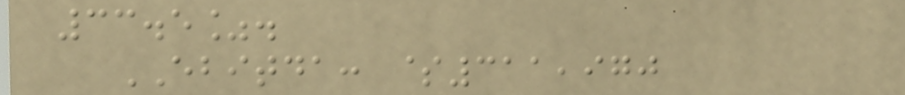33.5%.
EBITDA: $311,970
